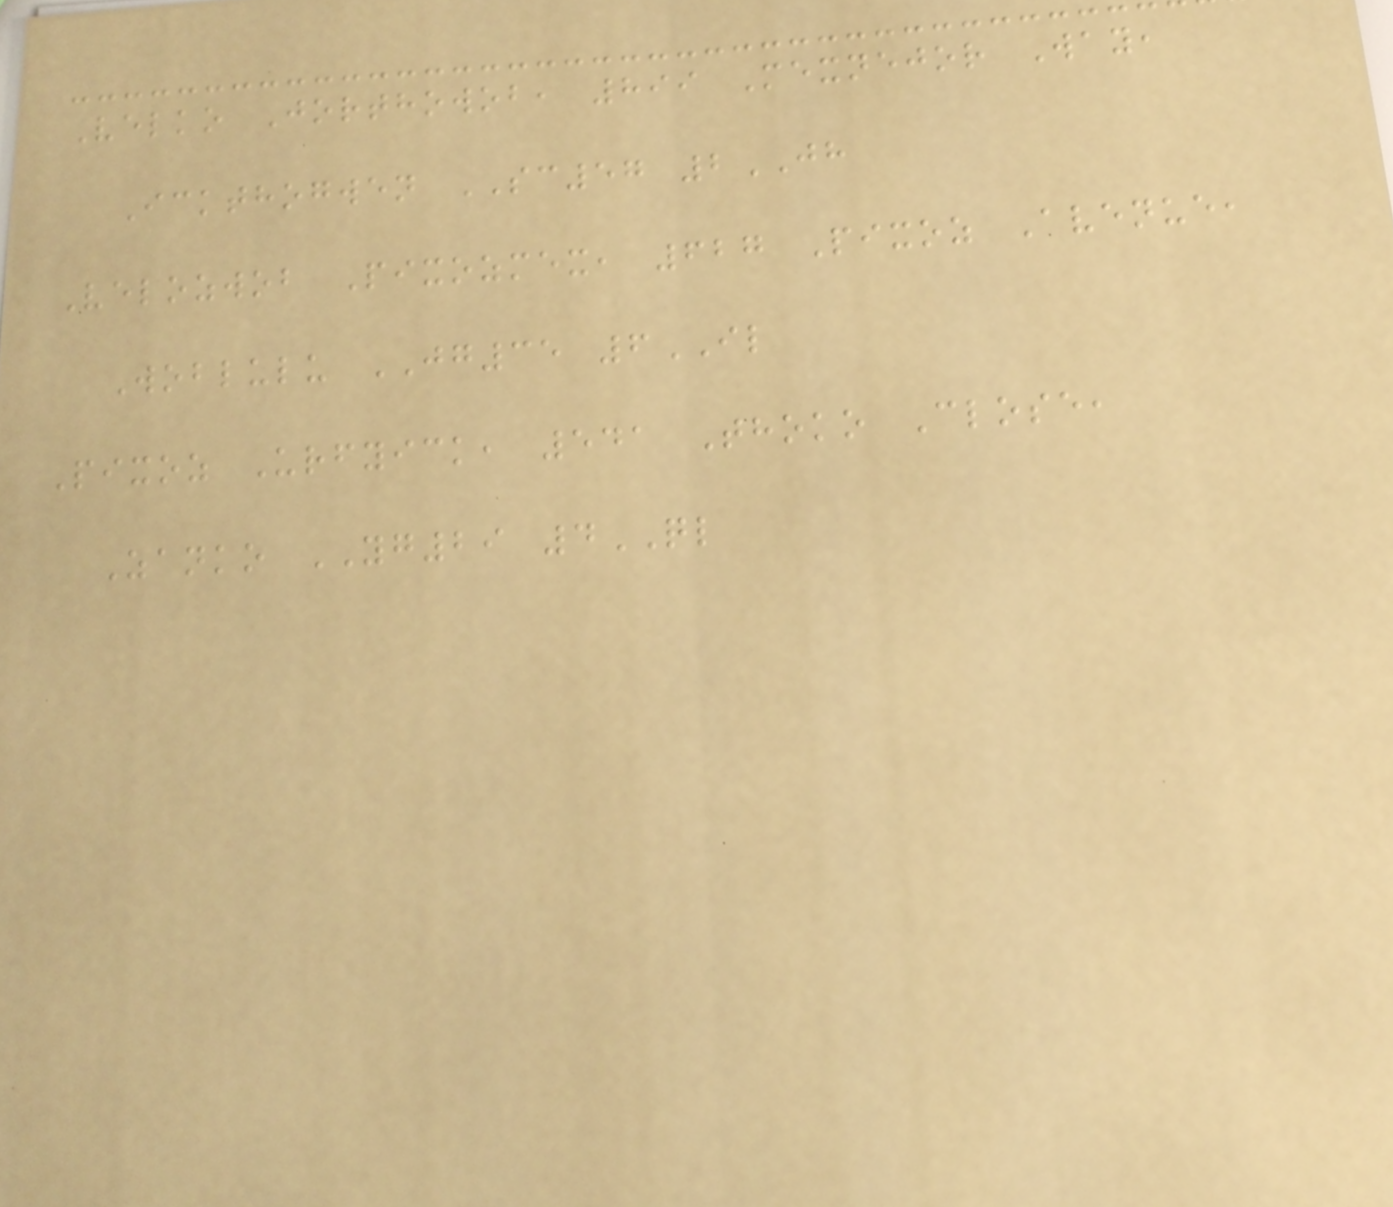Velko Jorthowob, 899 Mexnejor Way,
Ickthogwen SC57 2JH
Velozwob Pixozmex, 627 Pixoz Avenue,
Woblulu JG35 6IL
Pixoz Urfyick, 541 Thoko Close,
Zanko YG29 4QL
